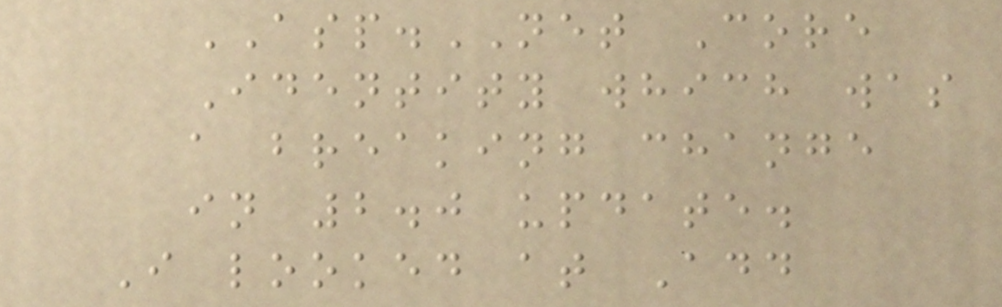ASP.NET Core
Identity which was
a breaking change
in 2.0 update.
I looked at Add
